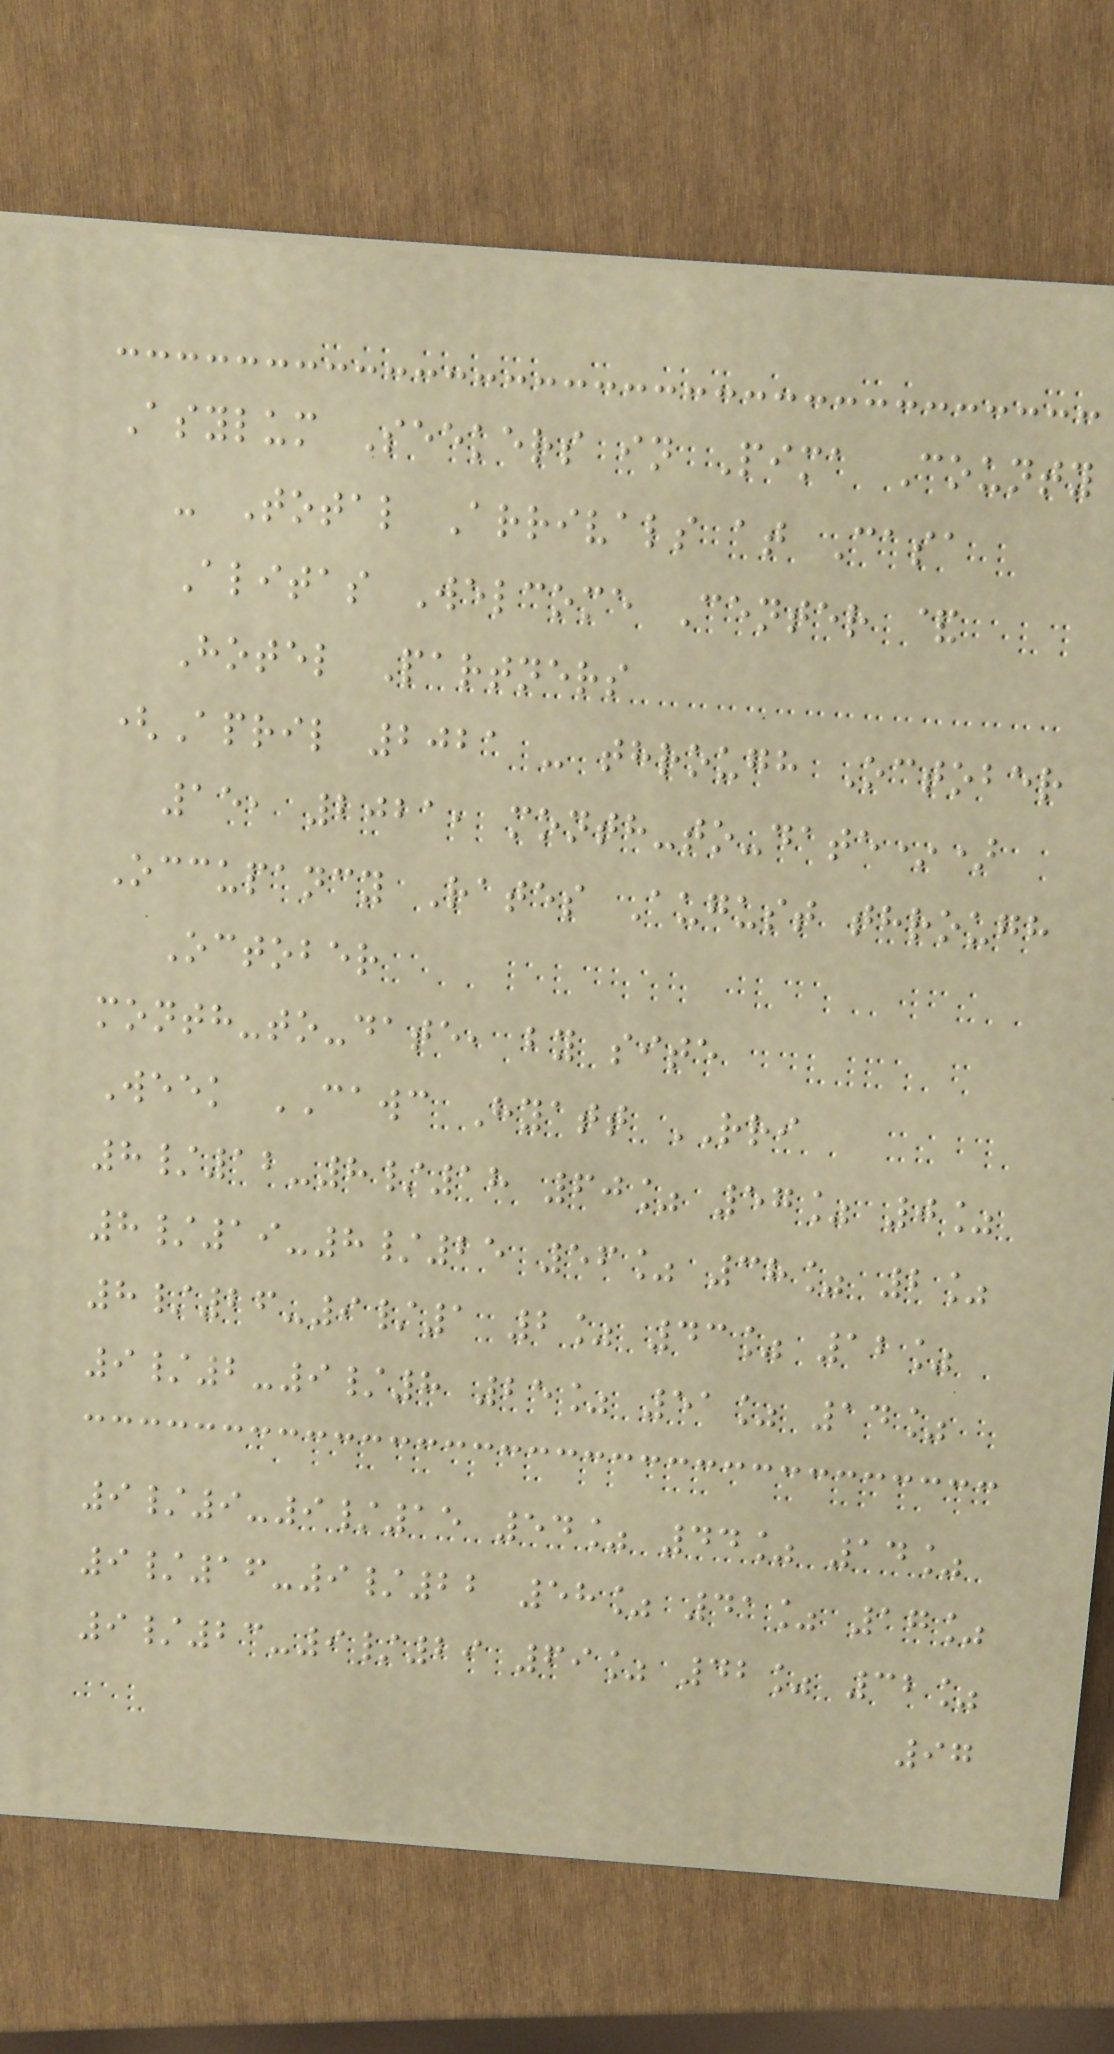Asylum Seekers in Pima County
- Total Arrivals at Casa
Alitas Welcome Center &
Hotel Partners
(April 2021 - through October
15, 2021, month-to-date*)
Occupancy Rates August through
October
month-to-date, by site
Week CAWC Hyatt RRI
8/12-8/18 60% 57% 0%
8/19-8/25 56% 38% 2%
8/26-9/1 2% 43% 12%
9/2-9/8 25% 51% 14%
9/9-9/15 54% 44% 14%
9/16-9/22 58% 41% 17%
9/23-9/29 69% 42% 32%
97
